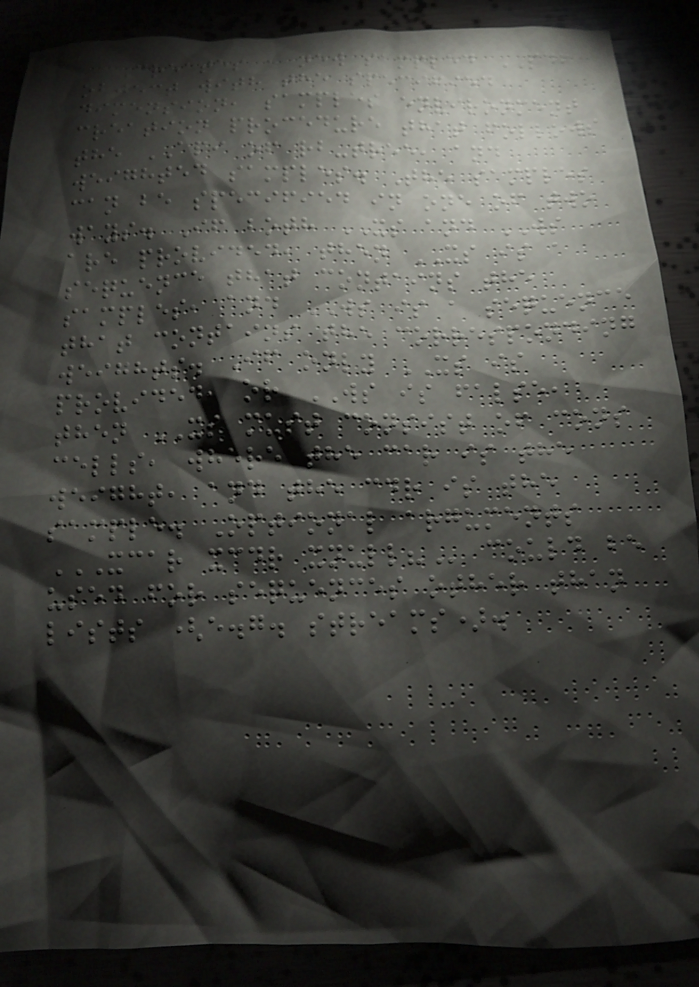Creates a new sampled PDF
object with the specified
dimension, samples environment
creation procedure that follows
the API of rb-tree, and
weighted samples. The samples
can be specified in one of two
ways. If both XS and WS
are provided, then XS is a
sequence that contains the
samples, and WS is a sequence
that contains the corresponding
weights. If only XS is
provided, or WS is false,
then XS must consist of cons
cells, where the car is the
weight, and the cdr is the
sample. Optional arguments
XCAR XCDR XNULL? could be
used for sequences other than
lists (e.g. streams).
